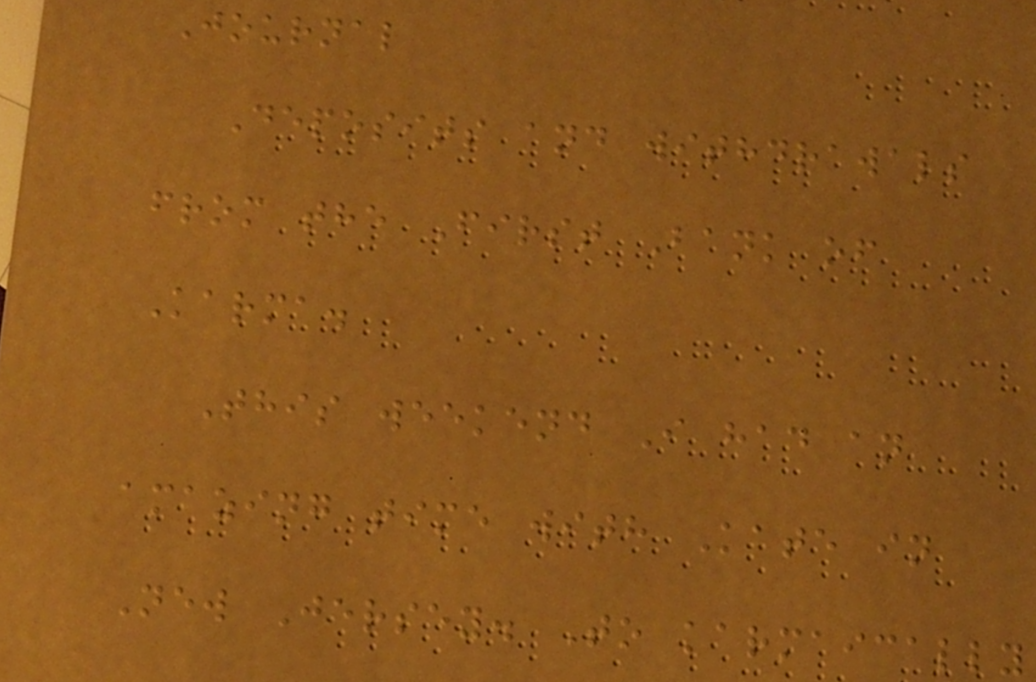Journal
Deposits and withdrawals
from the First Bank of
Karma.
This weekend I had an
amazing time with Kate in
New Jersey. To karmaically
